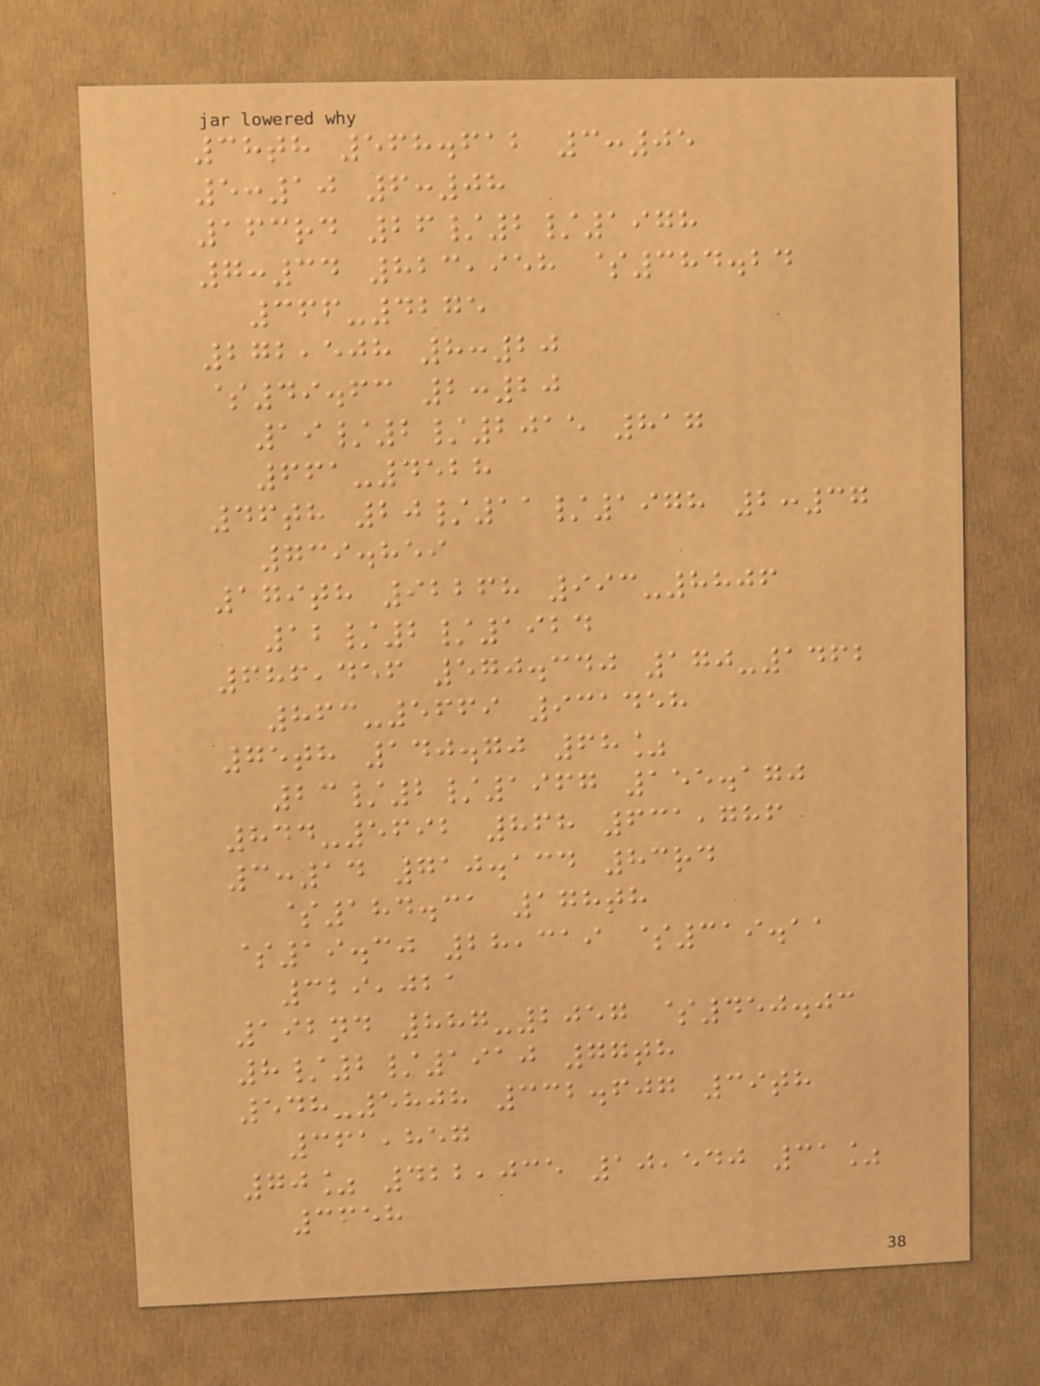38th 568.612 3:05
5:10 6:08
163rd 26/2/1978
7:34 823,958 $384.24
366-4275
272,508 8:20
$49.63 2:20
19/2/2015 817
661-4528
46th 20/11/1978 2:37
739.859
179th 92268 993-8806
12/2/1924
686,456 570.340 170-1462
863-5669 931458
75th 140.70 68%
23/2/1967 155.170
844-5692 868 631,786
3:14 710.134 83rd
$184.31 178th
$19.30 28,319 $319.11
329,021
192nd 887-2057 $450.03
8/2/1910 77th
548-5808 332.607 39th
361,857
70% 422,035 10,540 31%
3658
